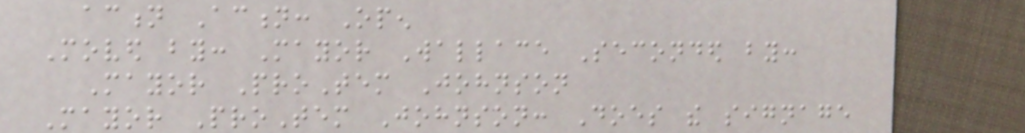action Action: Open
Moved by: Mayor Wallace Seconded by:
Mayor ProTem Johnson
Mayor ProTem Johnson: Does the signage
